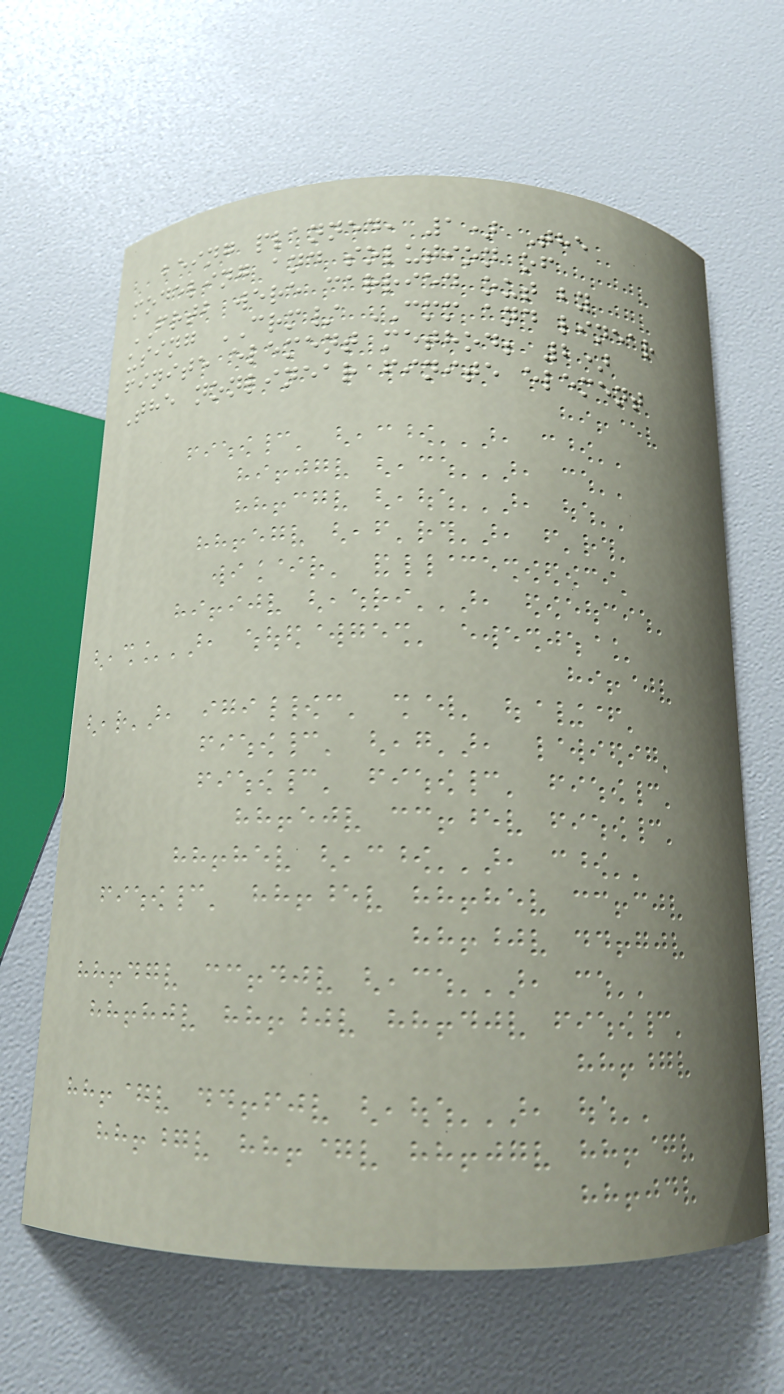being planned, 1) The
modeling and solution of
FRTB were carried out by
using CRM/ CMM and linear
finite element method; 2)
The nonlinear finite element
